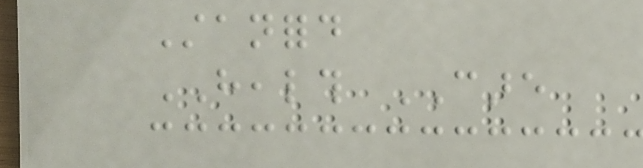Stanford
HEALTH CARE
